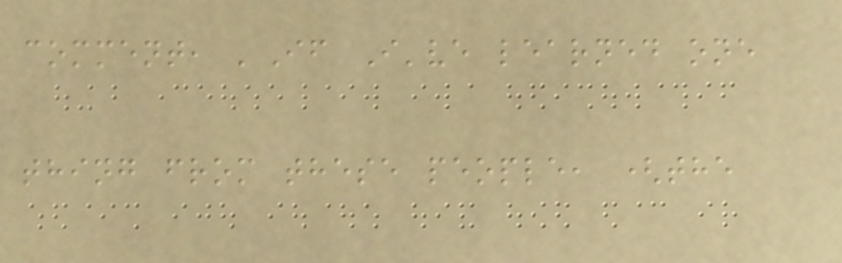comment, 'If I've learned one
thing from these people, (the
